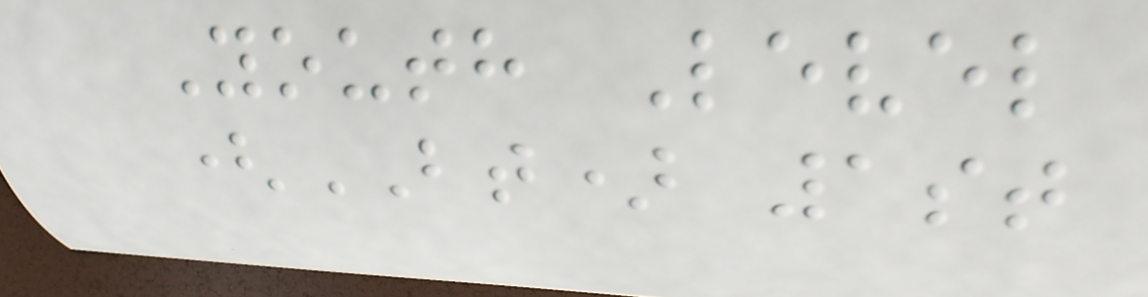Youth Level
(BT) 1st
